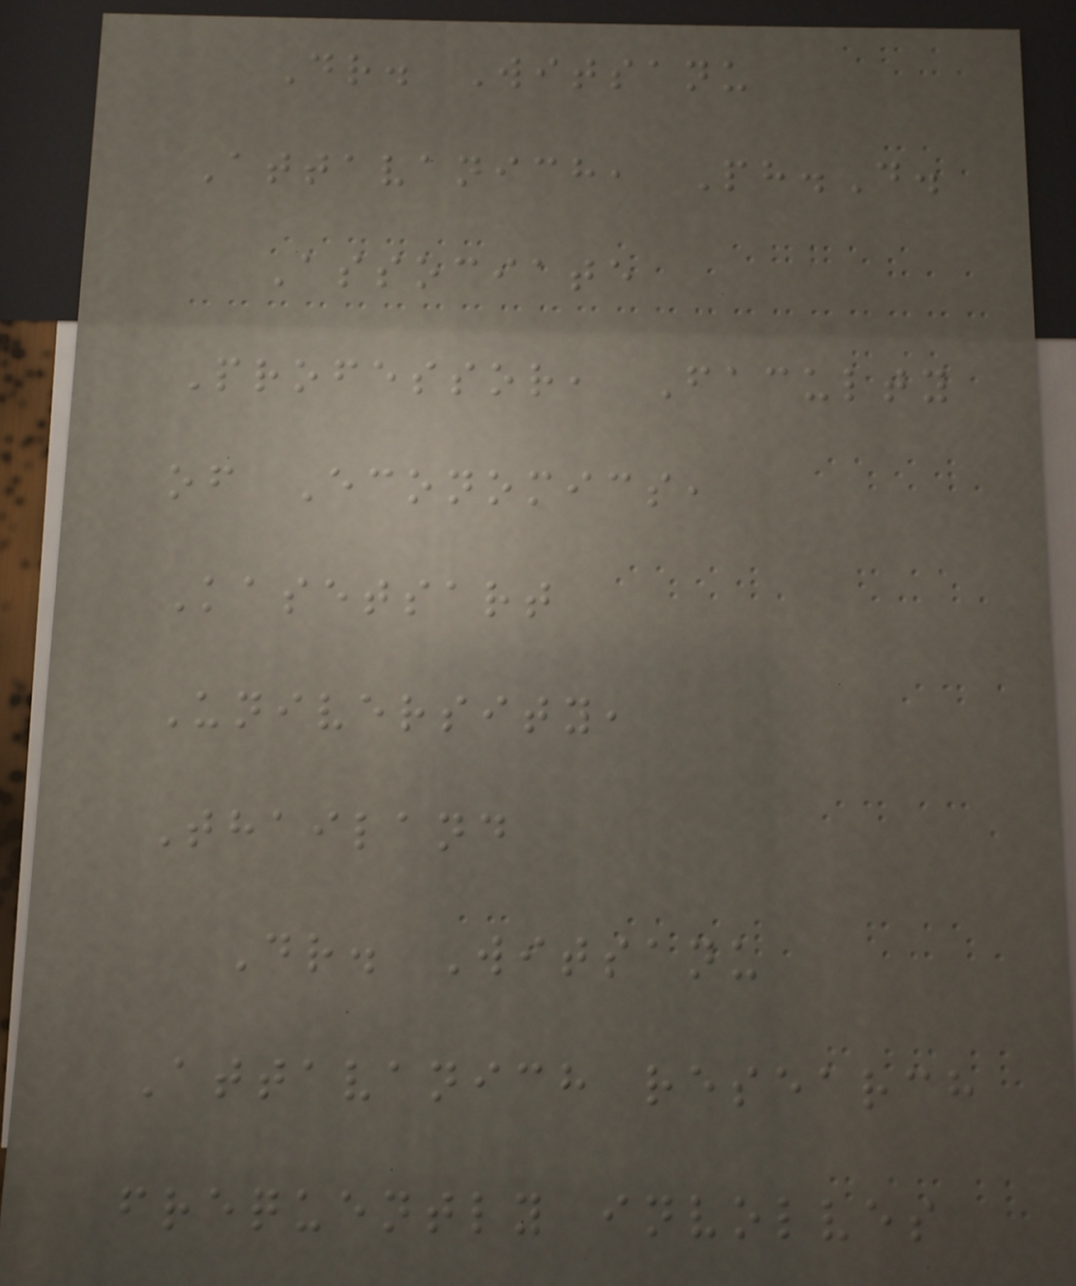Dr. Witsanu
Attavanich, Ph.D.
Associate
Professor, Faculty
of Economics,
Kasetsart
University,
Thailand
Dr. Witsanu
Attavanich research
frequently involves
